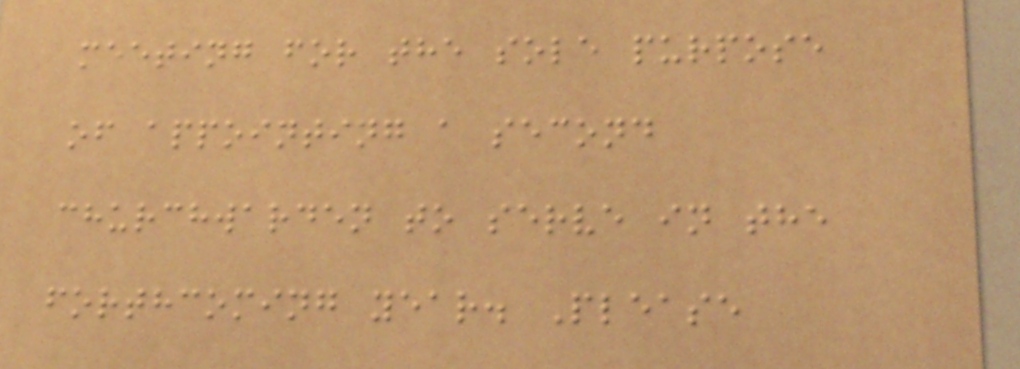meeting for the sole purpose
of appointing a second
churchwarden to serve in the
forthcoming year. Please
